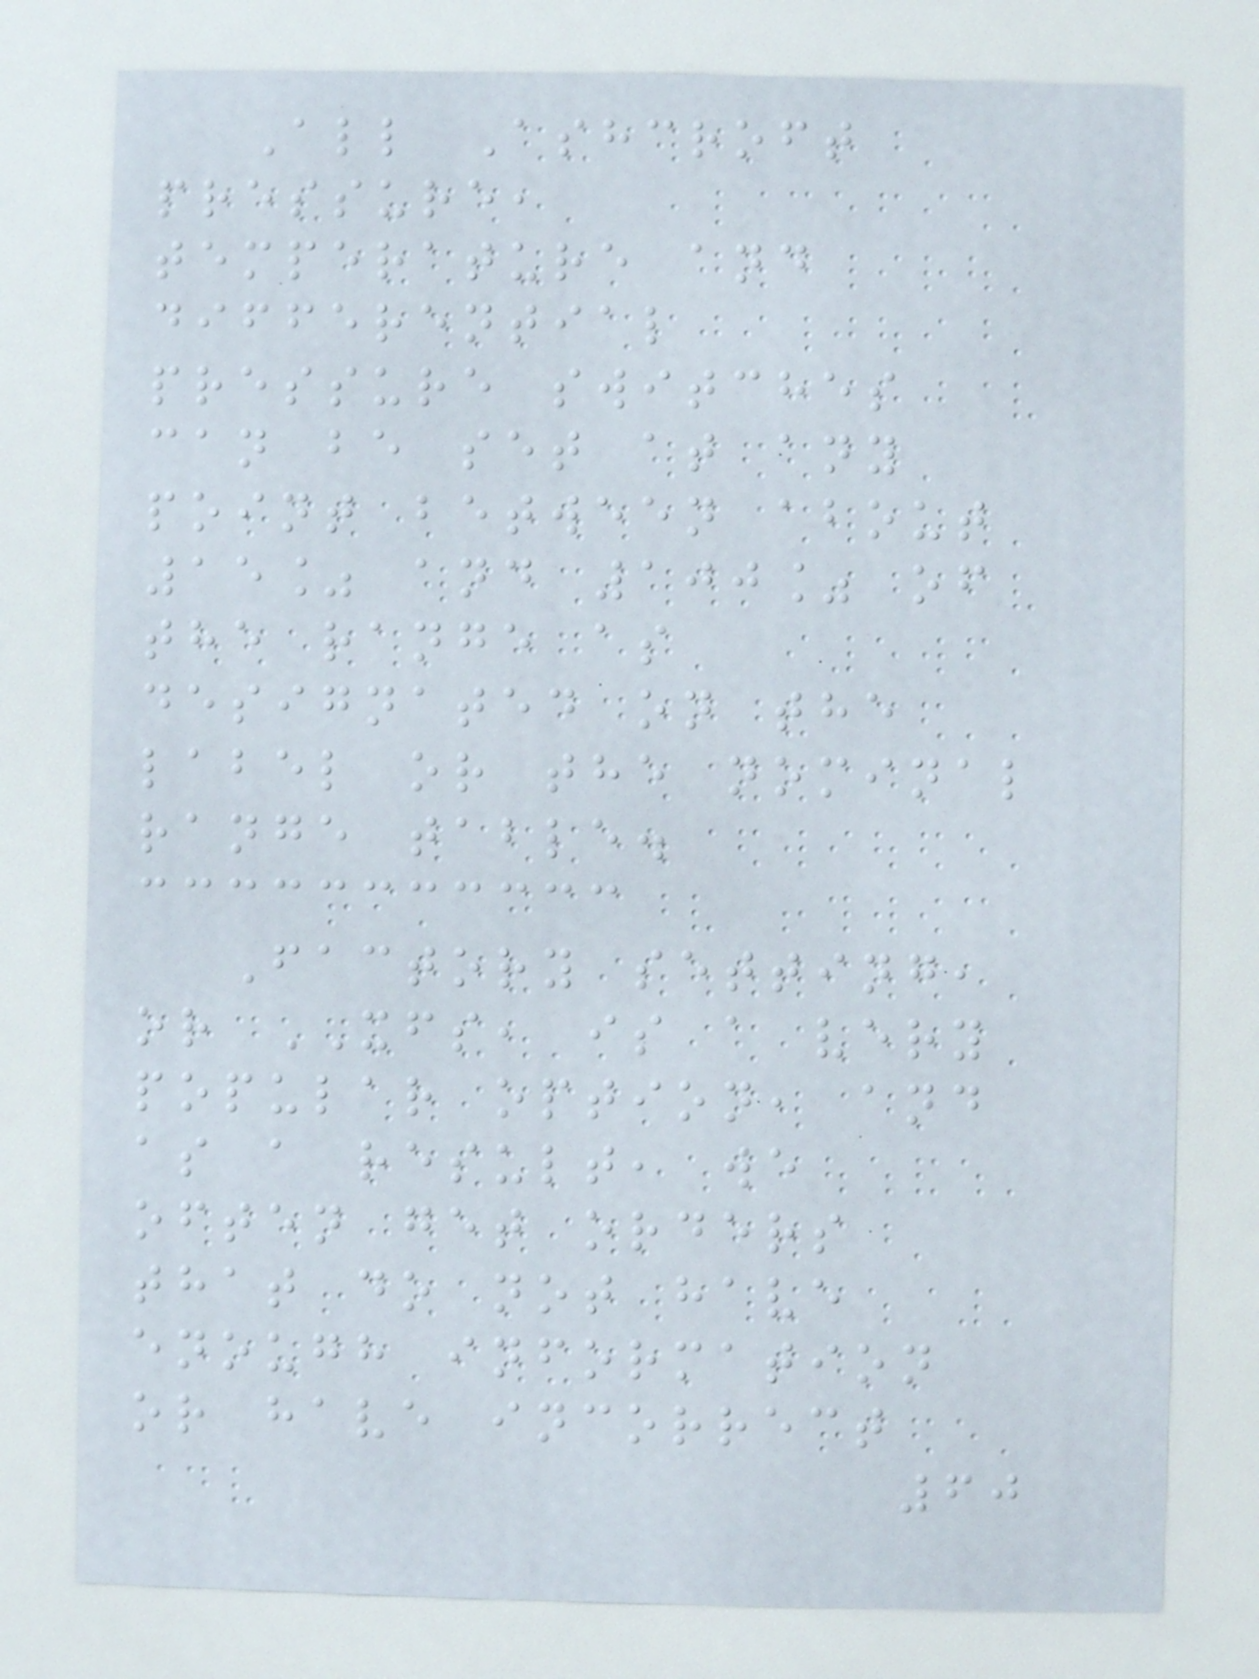All Ashcroft
pressure,
temperature and
differential
pressure switches
can be set at any
point between about
15% and 100% of
the range as
designated on the
label or the nominal
range table.
Factory setting,
or XFS, is a very
popular option, and
as a result, we
often get orders
that do not have
enough information
or have incorrect
60
